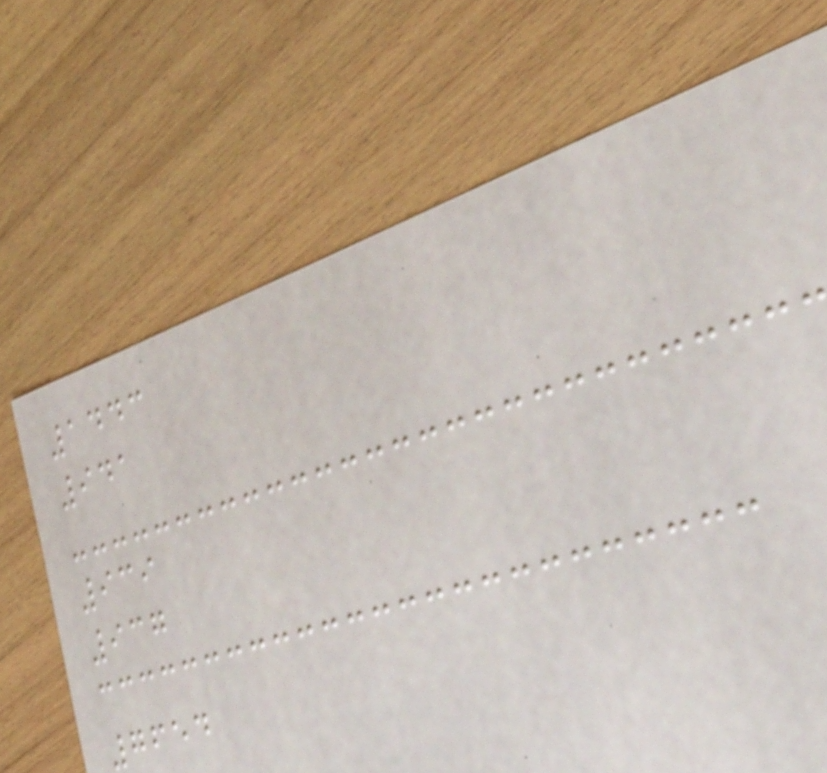1443
941
939
937
7654
